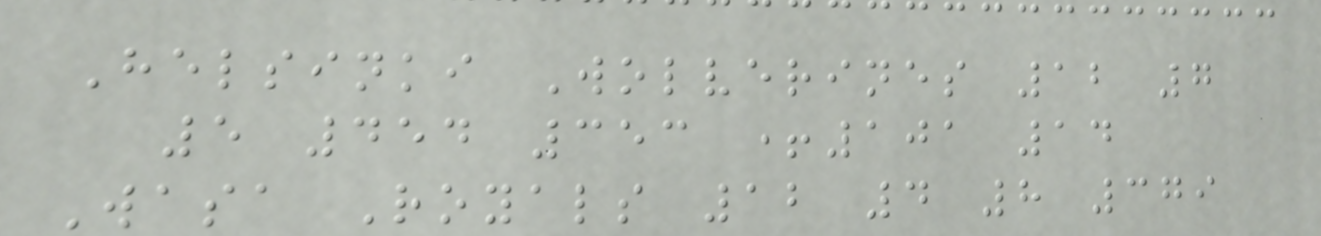Helsinki Wolverines 12 7
5 454 353 +101 14
Wasa Royals 12 4 8 379
